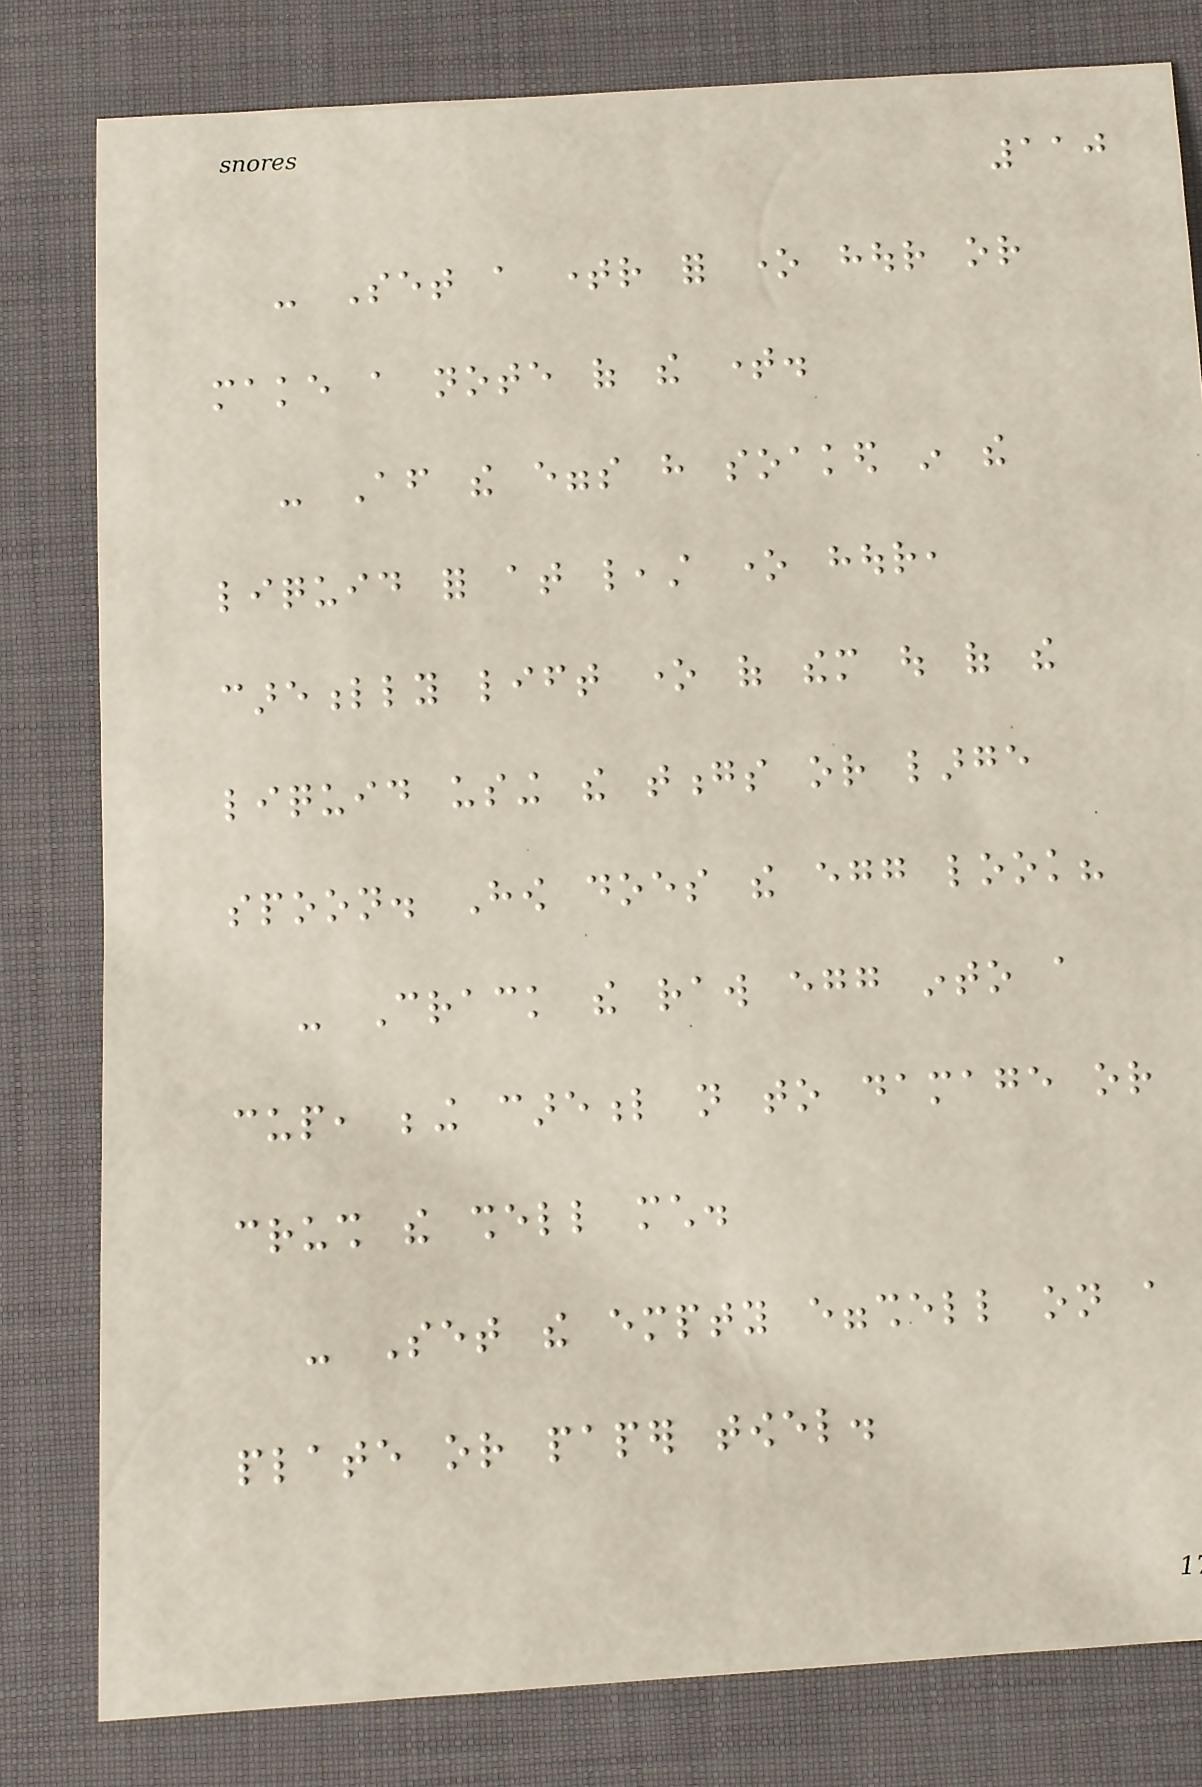110
- Set a timer for one hour or
make a note of the time.
- After the eggs have soaked in the
liquid for at least one hour,
carefully lift one of them out of the
liquid using the tongs or large
spoon. How does the egg look?
- Crack the raw egg into a
cup, being careful not to damage or
crush the shell much.
- Set the empty eggshell on a
plate or paper towel.
